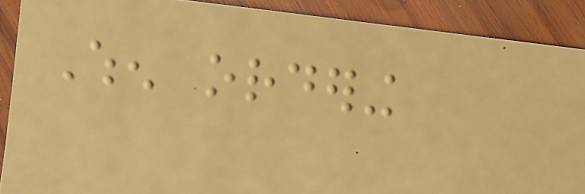When ordering
